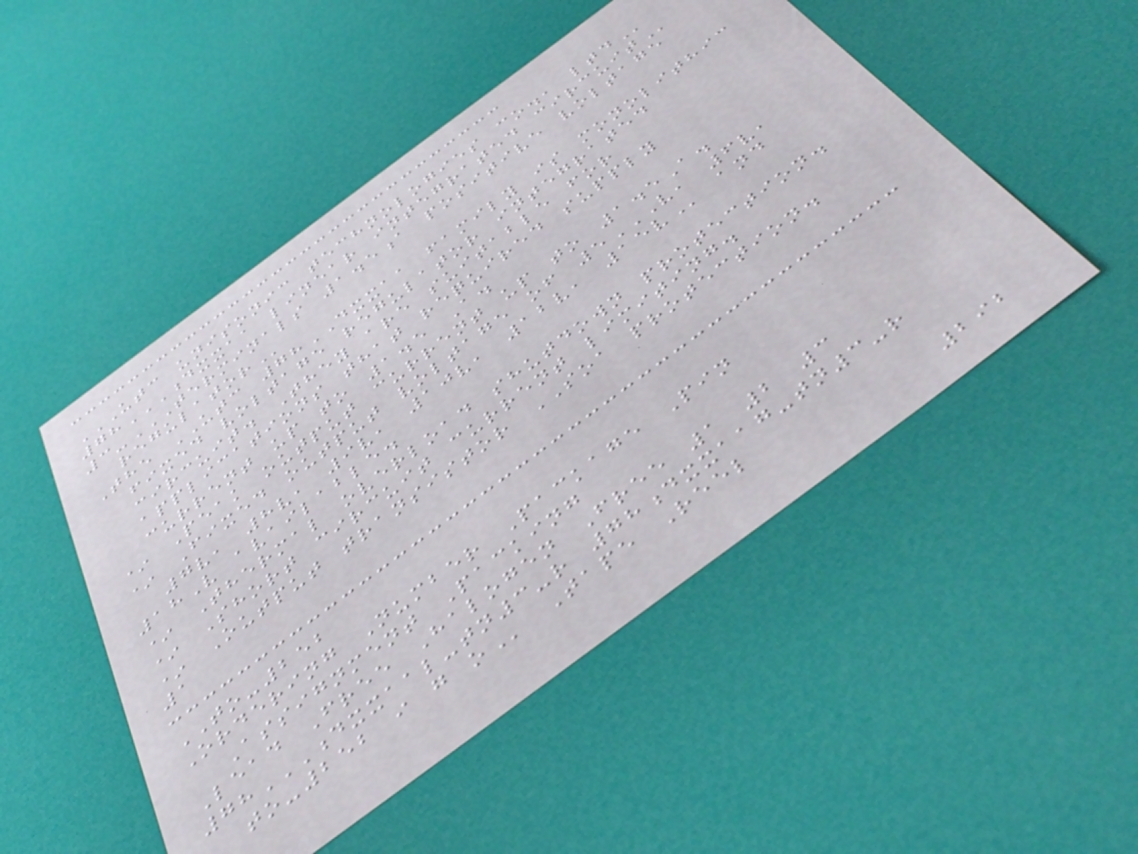UTC UNISONIC TECHNOLOGIES CO., LTD
78DXXAA LINEAR INTEGRATED CIRCUIT
3-TERMINALS 1.5A POSITIVE VOLTAGE
REGULATOR
The UTC 78DXXAA family is monolithic
fixed voltage regulator integrated
circuit. They are suitable for
applications that required supply
current up to 1.5 A.
* Peak output current up to 1.5A.
* Fixed output voltage of 5V, 6V,
7V, 8V, 9V, 10V, 12V, 15V and
18V available.
* Thermal overload shutdown protection.
* Short circuit current limiting.
* Output transistor SOA protection.
1
TO-252
Ordering Number Package Pin
Assignment Packing
Lead Free Halogen Free 1 2 3
78DXXAAL-TN3-R 78DXXAAG-TN3-R
TO-252 I G O Tape Reel
292
